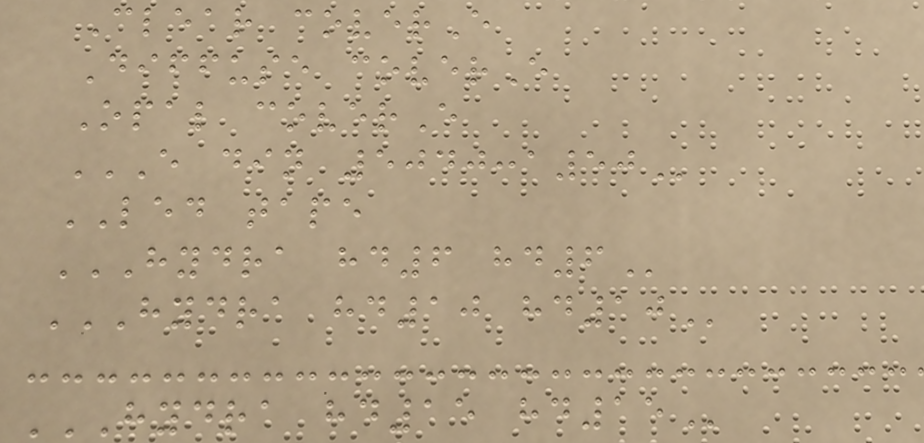Clear coverE
Diffuse coverE
Opal coverE
E DIN 5040:A50
LED tape
HYDRA HD6 HD6
HYDRA HD10 HD10
HYDRA HD15 HD15
